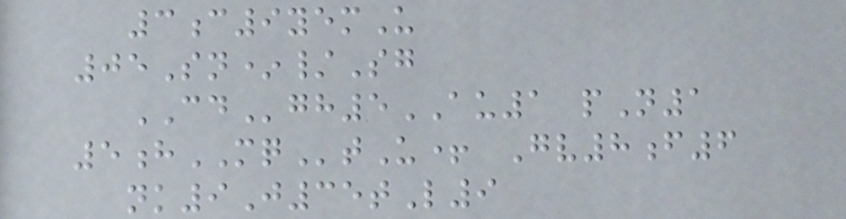3c9yemU
05Sn*/Sg
CDgh5AU1 pN1
5hMQtU+ Gv8f6
nk9J35tL9
